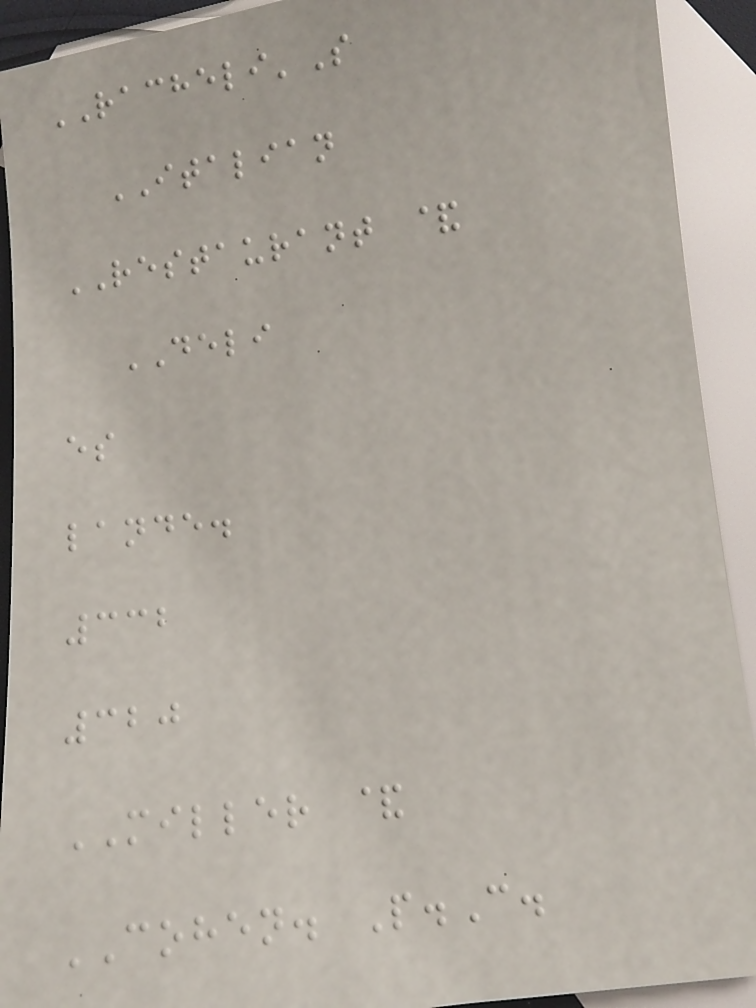RACHELI'S
ITALIAN
RESTAURANT &
DELI
es
lande.
332
320
MILLER &
COHEN. P.C.
